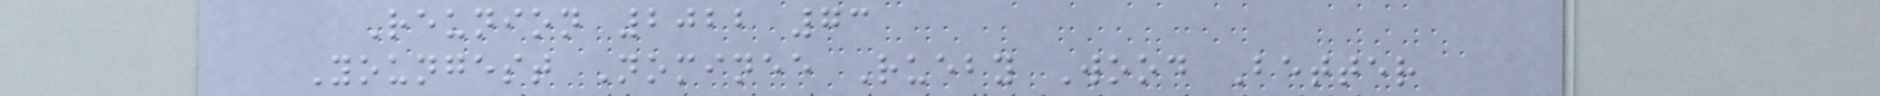Reunion 2022 73
Youngest Nominee Rueby Wood Better
